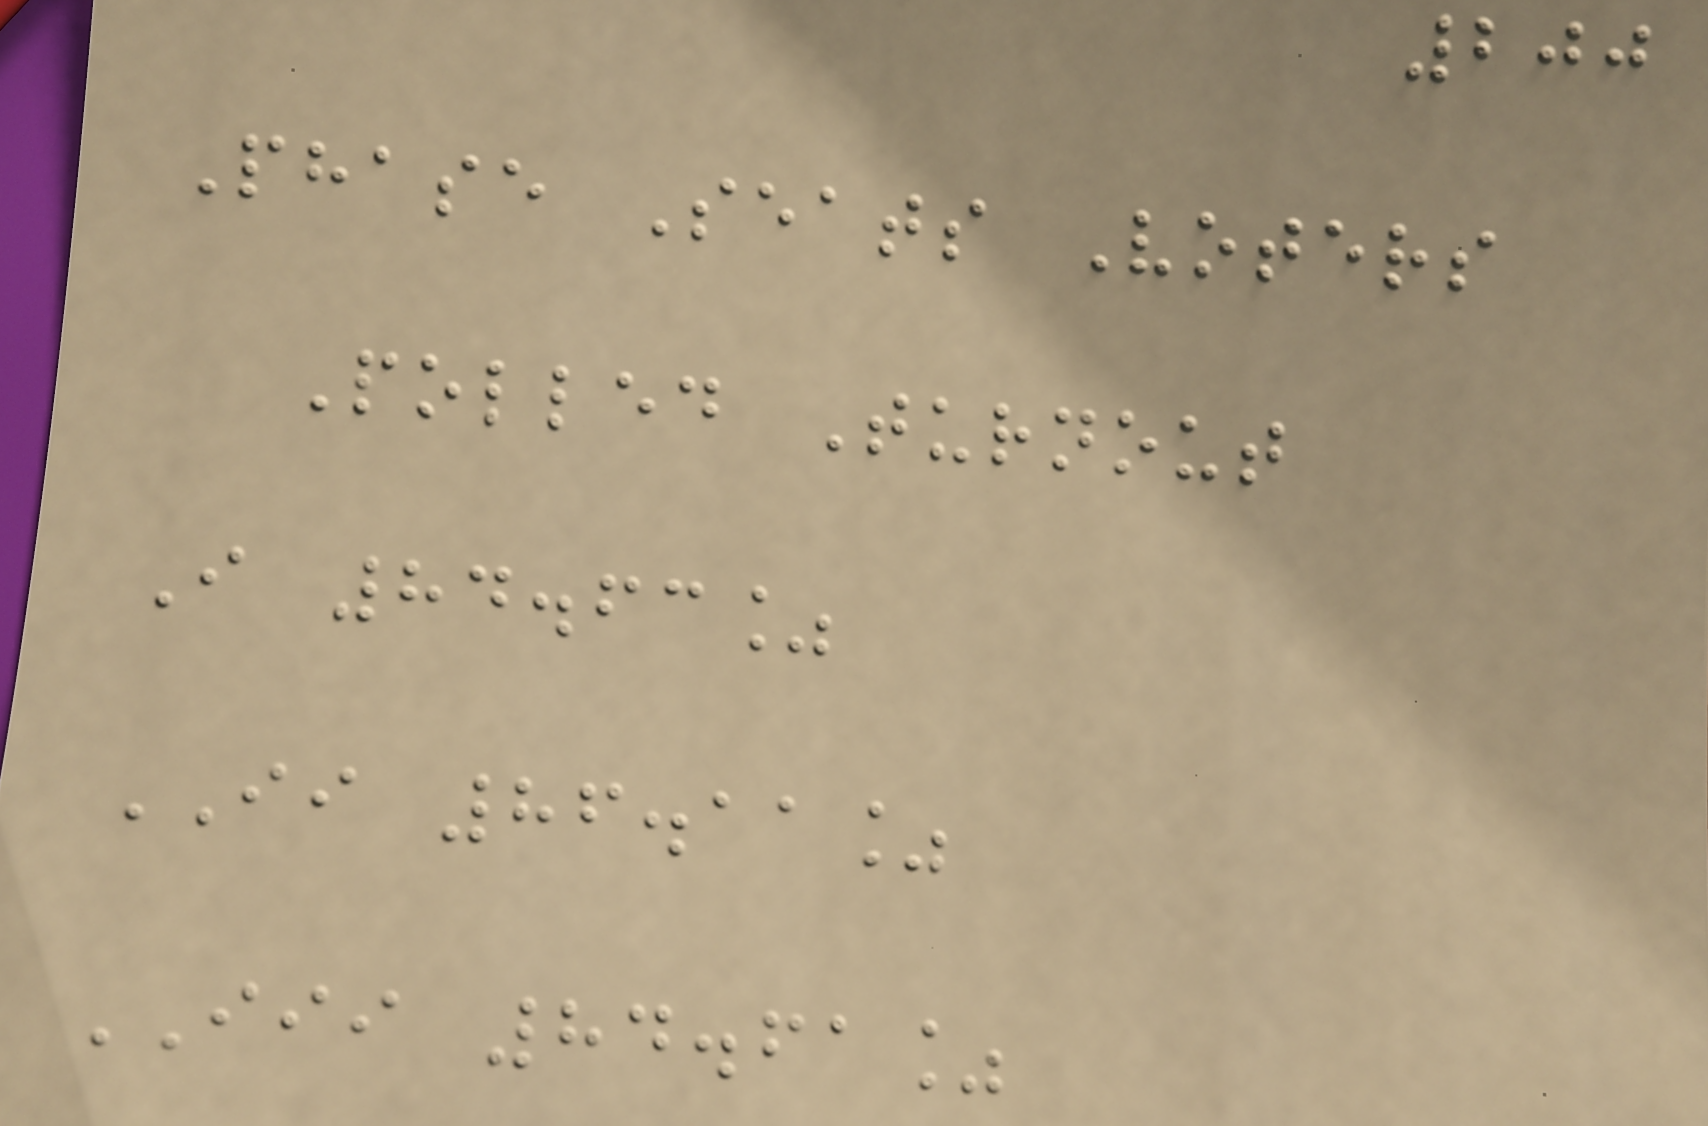200
Phase Seats Voters
Polled Turnout
I 84.63%
II 86.11%
III 84.61%
